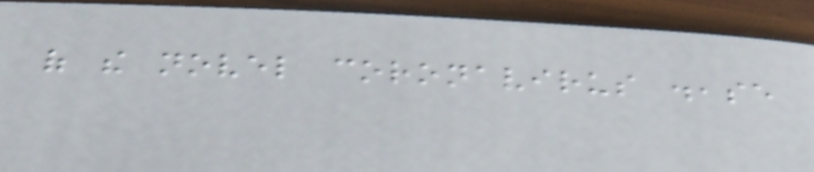of the novel coronavirus disease
